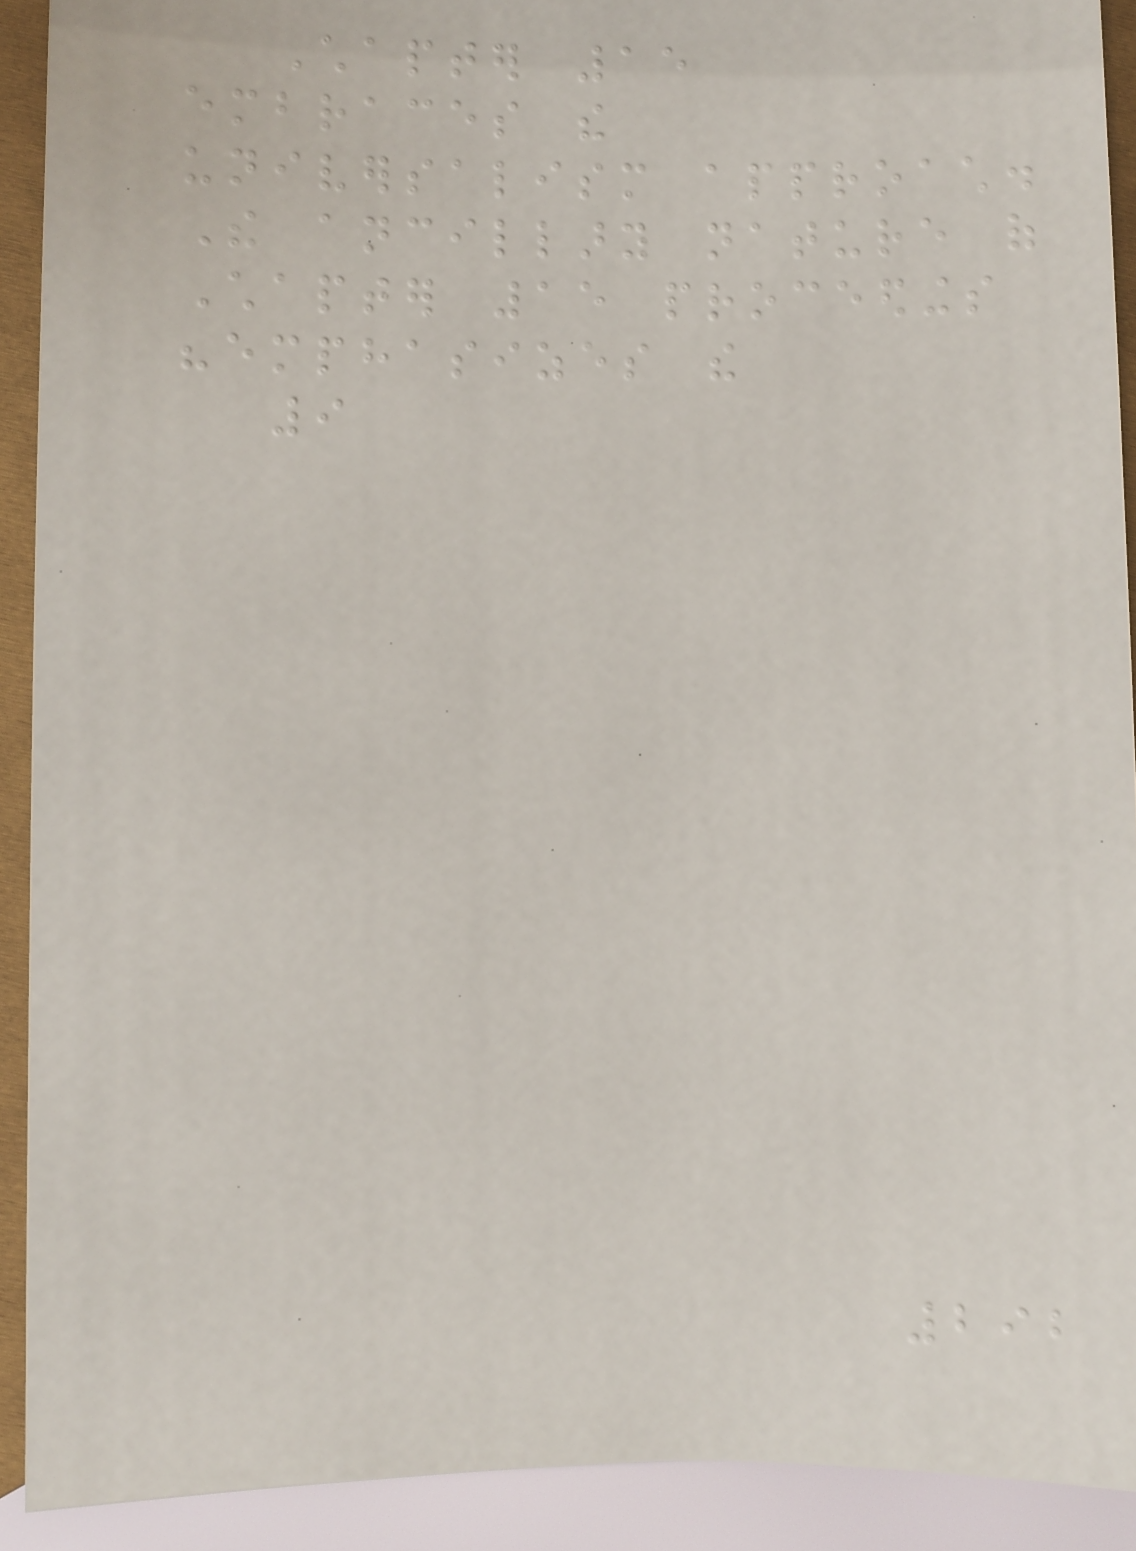Chapter 15
embraces the
universalism approach.
The ancillary nature of
Chapter 15 proceedings
"emphasizes the
9
292
